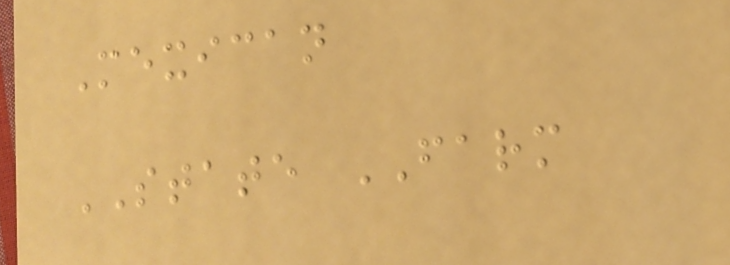Mexican
STATE FARM
